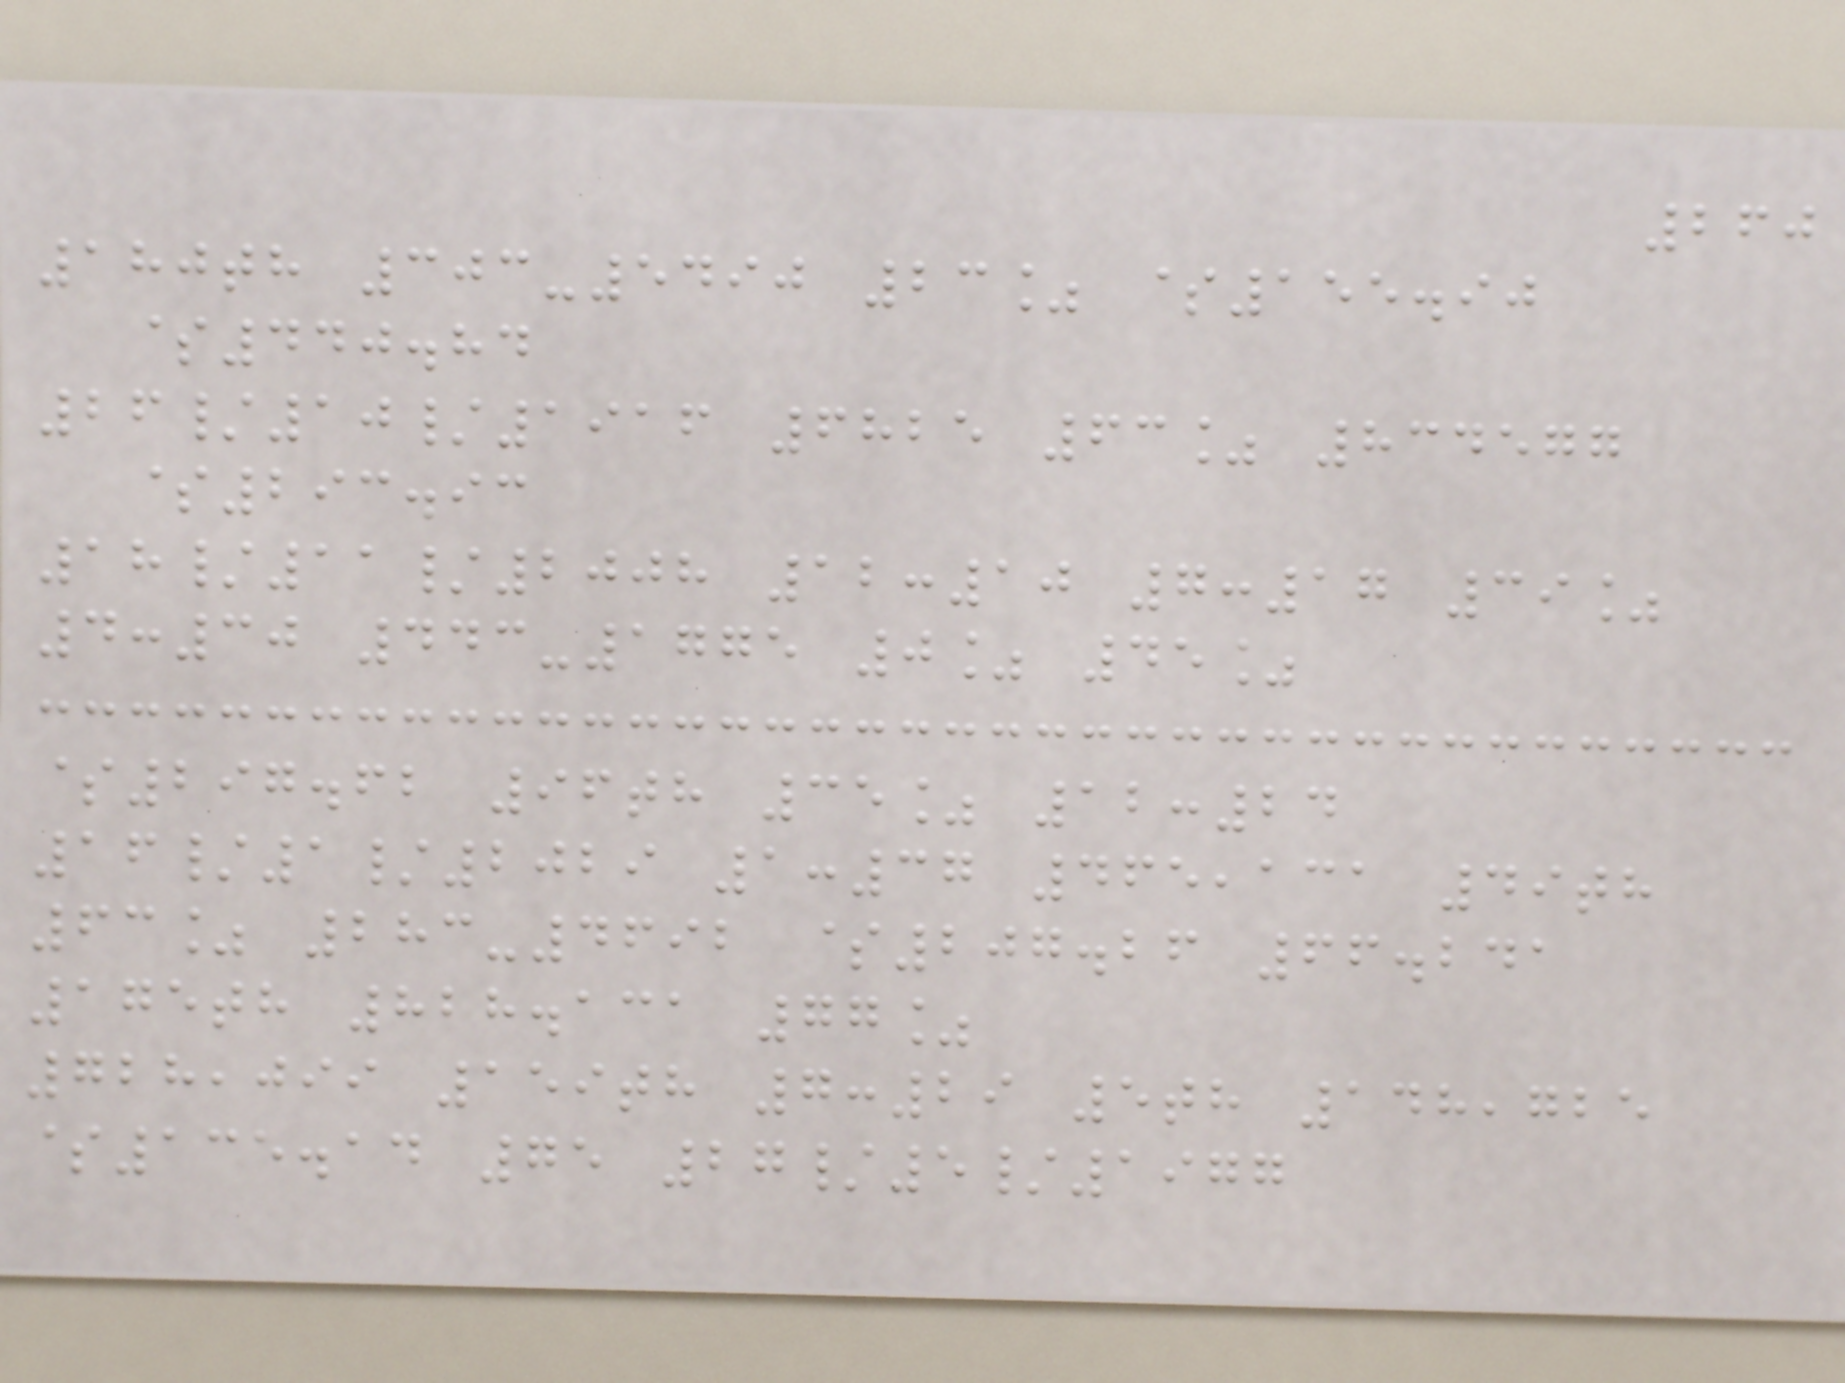260
180th 303-5490 23% $155.90
$440.84
26/10/1916 6825 63% 834577
$293.93
18/11/2008 12:10 7:17 39%
4:30 443-1775 0% 45%
$297.62 96th 35% 12:24
16/1/2029 1:37 465,131 49th
63% 283-4692 $207.26 66.241
175th 828.131 77%
728,099 159th 7:29 5th 148,725
$135.14 75 27/5/1977
